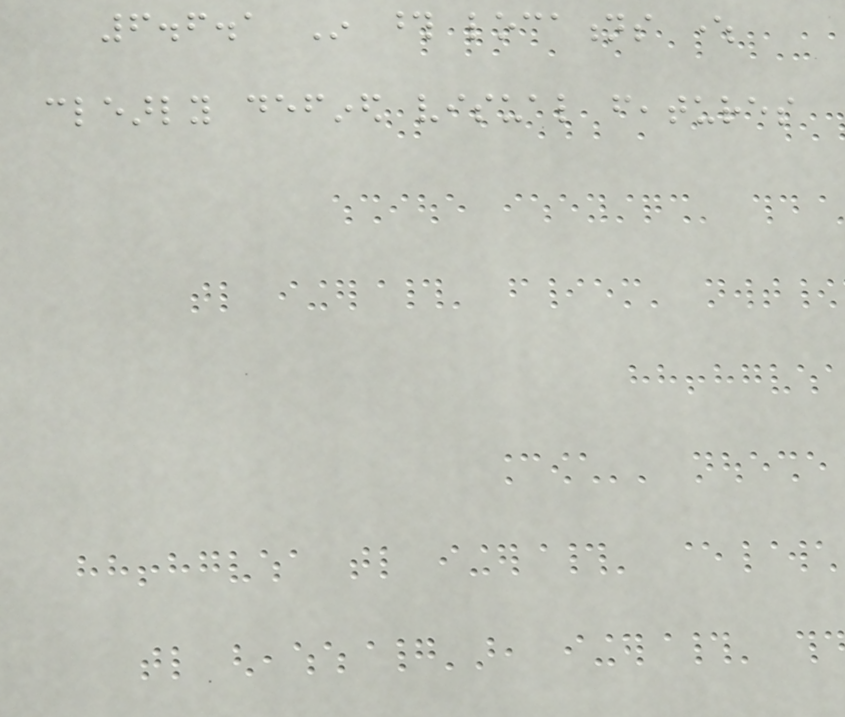6.6.1 In those locations where
clearly defined visual features
